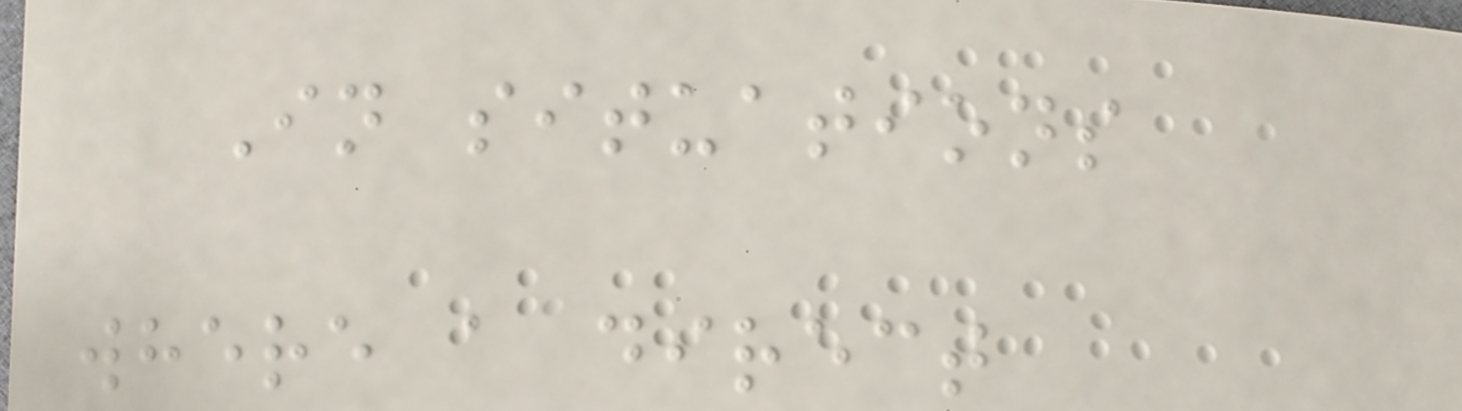In situations
where a direct
